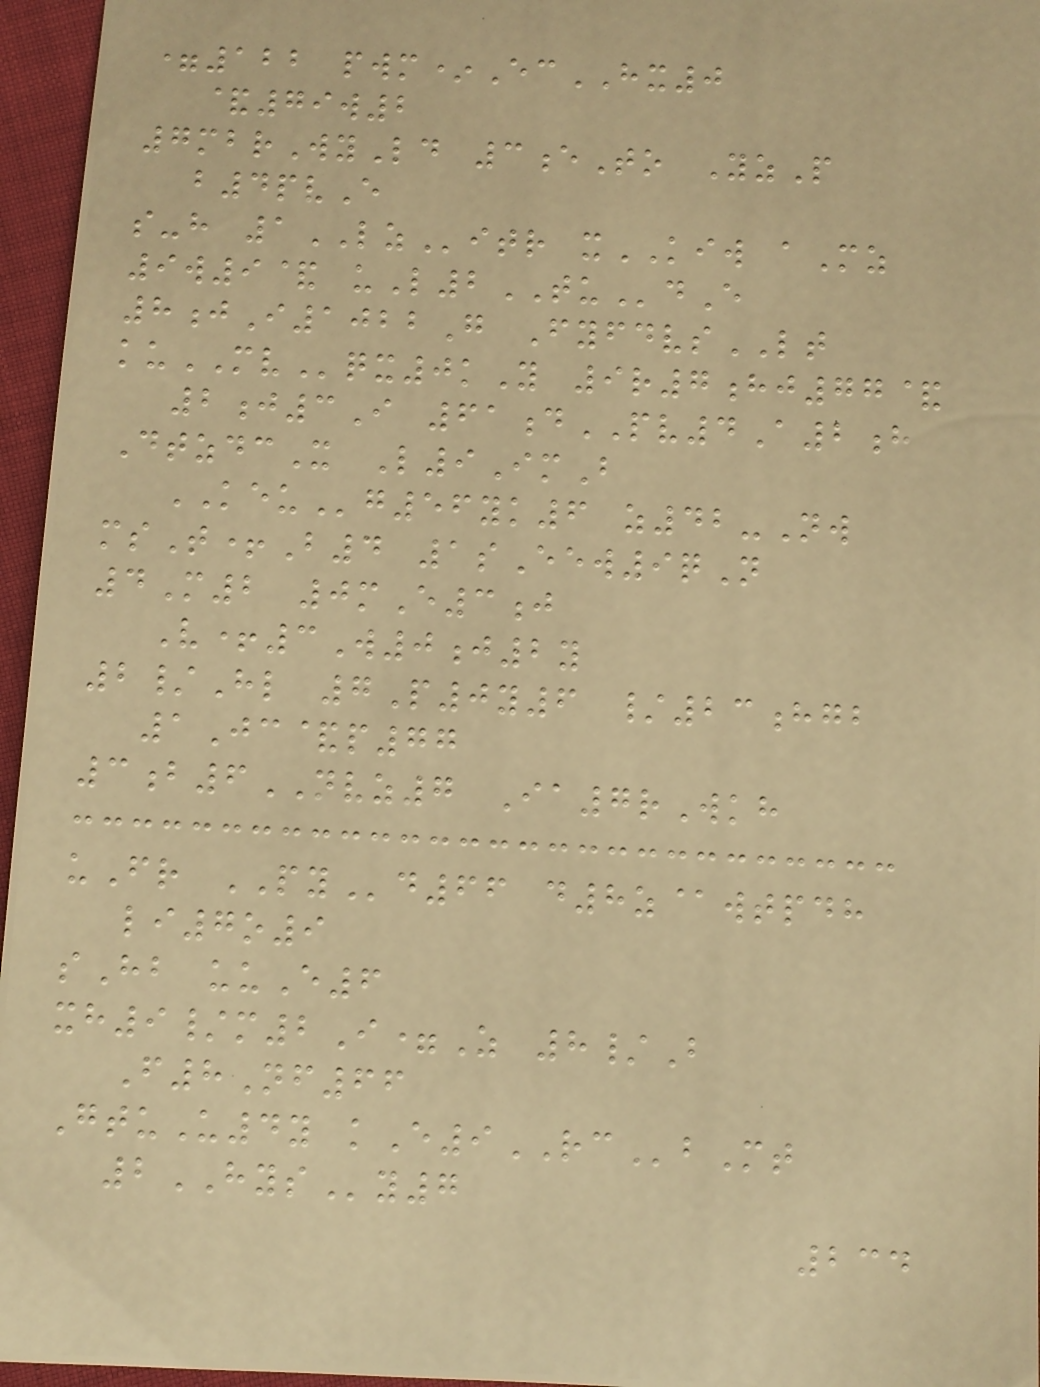=122 pwm*EcHX0
&79w2
7mbrWyLd 3eTo YzP
b4pvE
s-h 1LZitr xKIW aMz
9w9& uL2TUdE
8jI1022G FyfdvsLT
kuMVqx0kY 9r7hj77&
2j3I 61dPV4A2h
DtzdcX L9ImB
KEUg56yk6 z42-Nw
msT+B4 1sEew9qN
4M2 0mE3j
V+3W0j2y
2/Hl 7P0y6 /23hgb
1Jc&p77
3b6NVZ7 Ia7rWkh
uFr PYd66 d8z@wtpdh
li7o9
sHb uuE6
xh9/m2I=Z 8/B
F8Nf66
GtuU4y kE9RCbMt
2HYSy7
234
